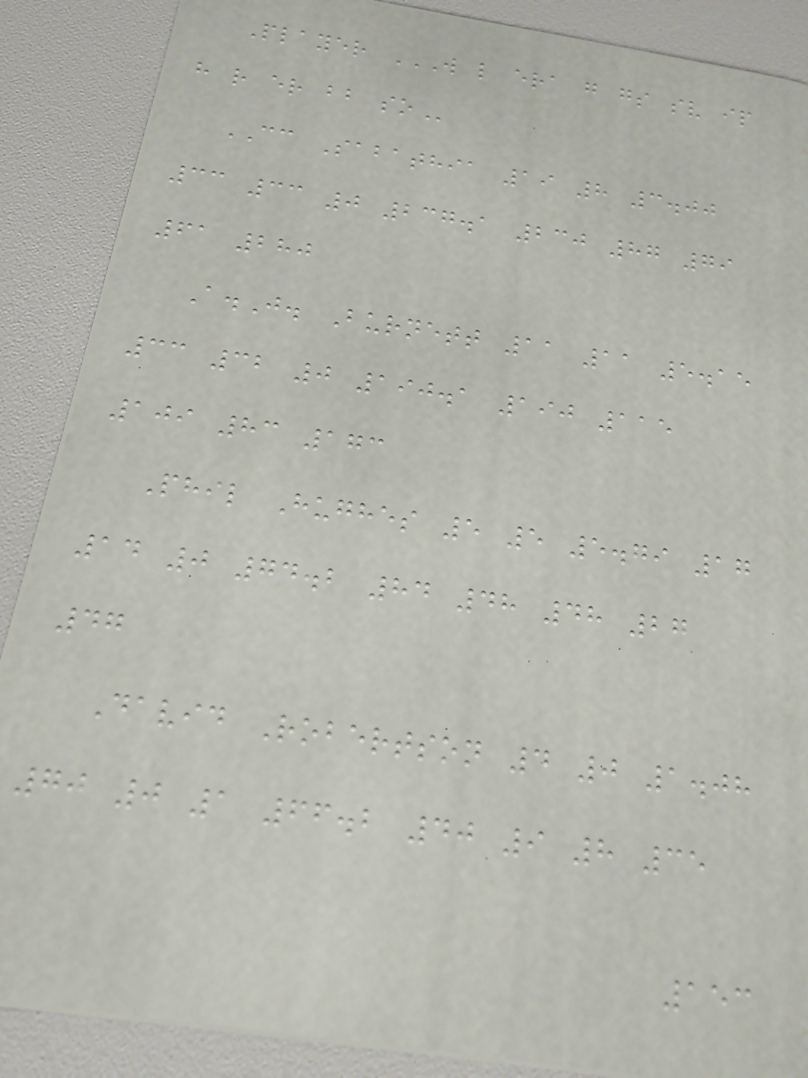Player W L ERA G GS SV IP
H R ER BB SO
CC Sabathia 19 8 3.00
33 33 0 237.1 230 87 79
61 280
A.J. Burnett 11 11 5.15
33 32 0 190.1 190 115
109 83 173
Phil Hughes 5 5 5.79 17
14 0 74.2 84 48 48 27
47
David Robertson 4 0 1.08
70 0 1 66.2 40 9 8 35
153
